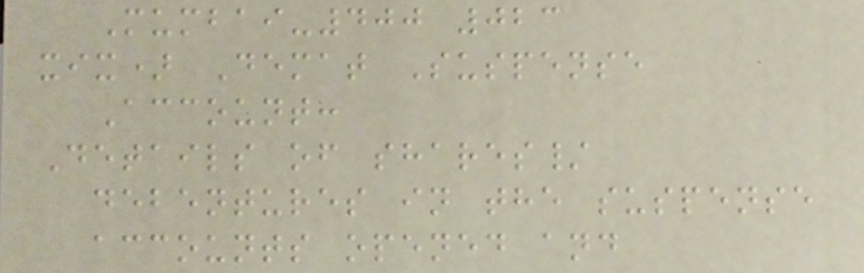Mumbai-400 023
xix) Demat Suspense
Account:
Details of shares/
debentures in the suspense
accounts opened and
